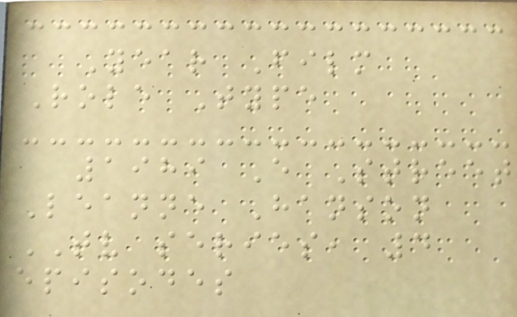Year Film
Role Type
1989 E Street
Leanne Hanson
TV series, 4
episodes
